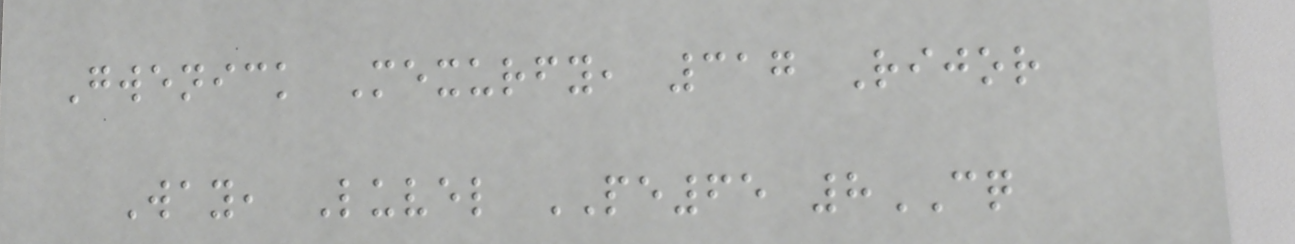Gwenick Mexurfy, 317 Rijor
Way, Luvel PE65 8CQ
